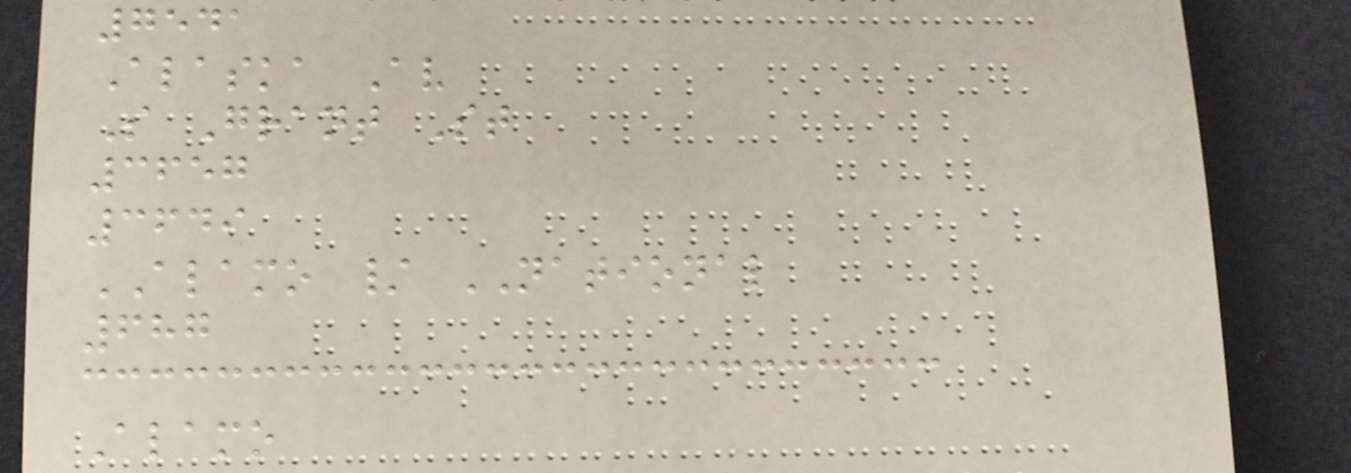7541
Alaska Av
S Grant St
3657
3649
ALAMO / NATIONAL
687
Alamo
